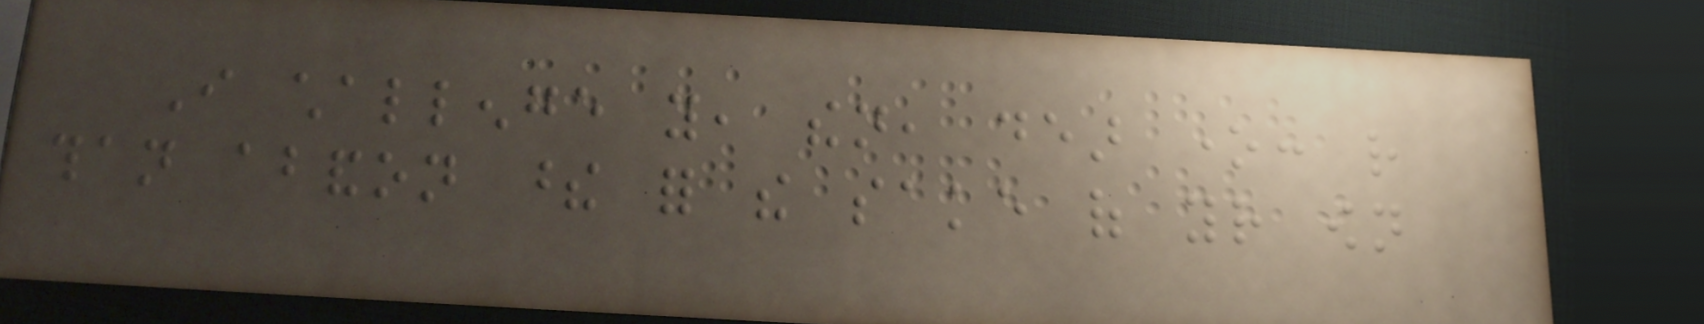I challenge you, then, dear one: rather
than abandon these for the sake of your own
